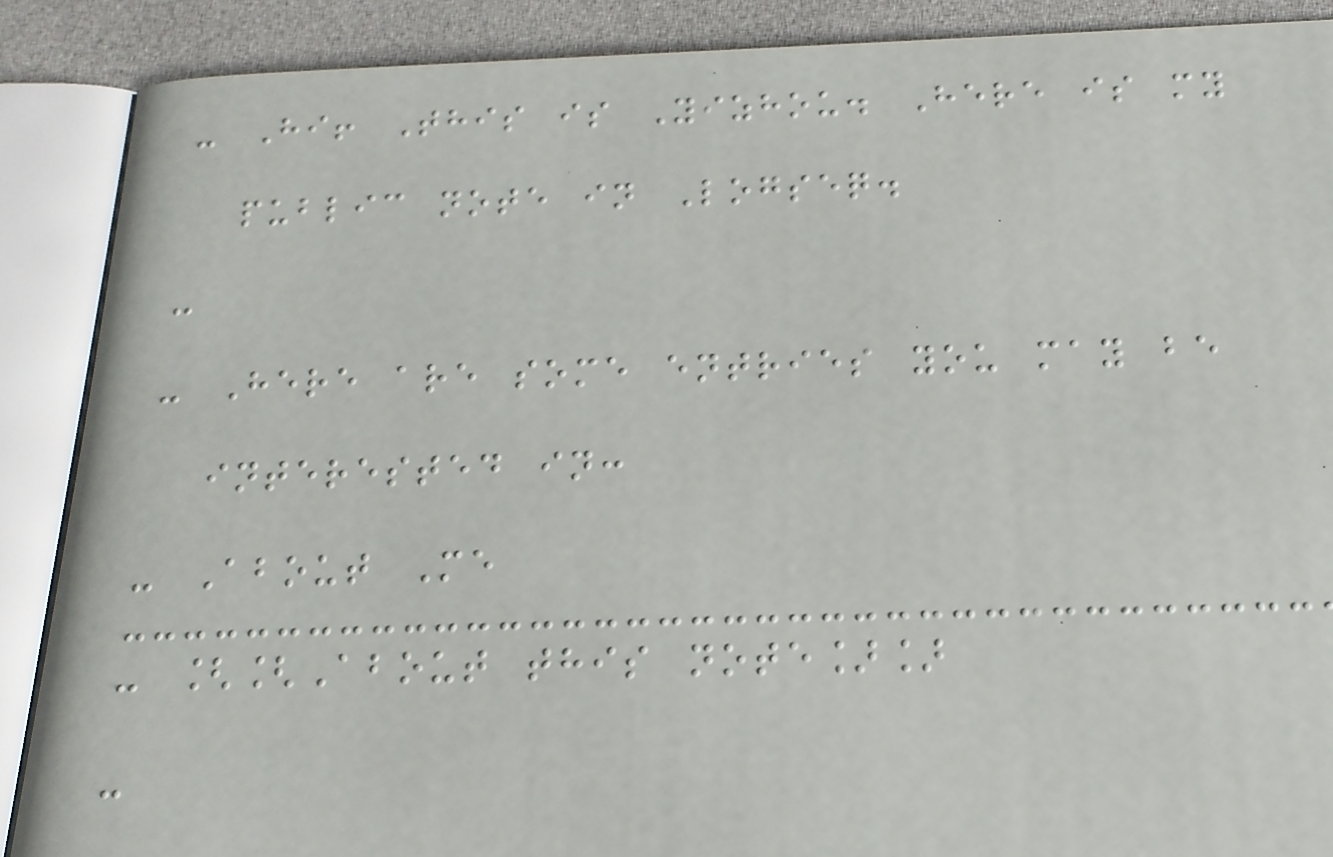- Hi! This is Yizhou. Here is my
public note in Logseq.
-
- Here are some entries you may be
interested in:
- About Me
- [[About this note]]
-
